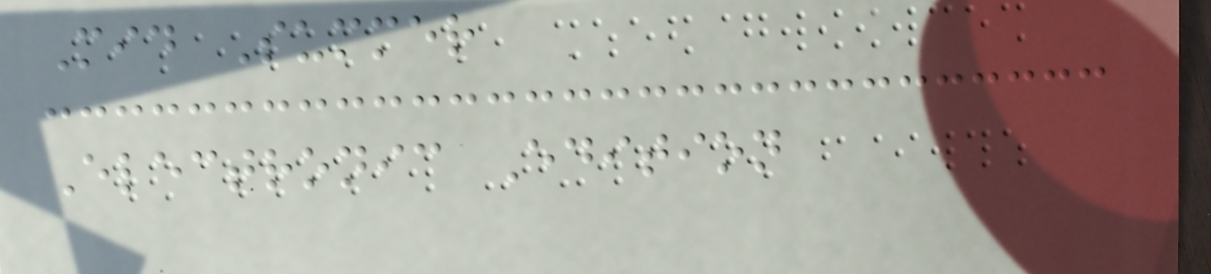Mid Summer
Electronic Edition
